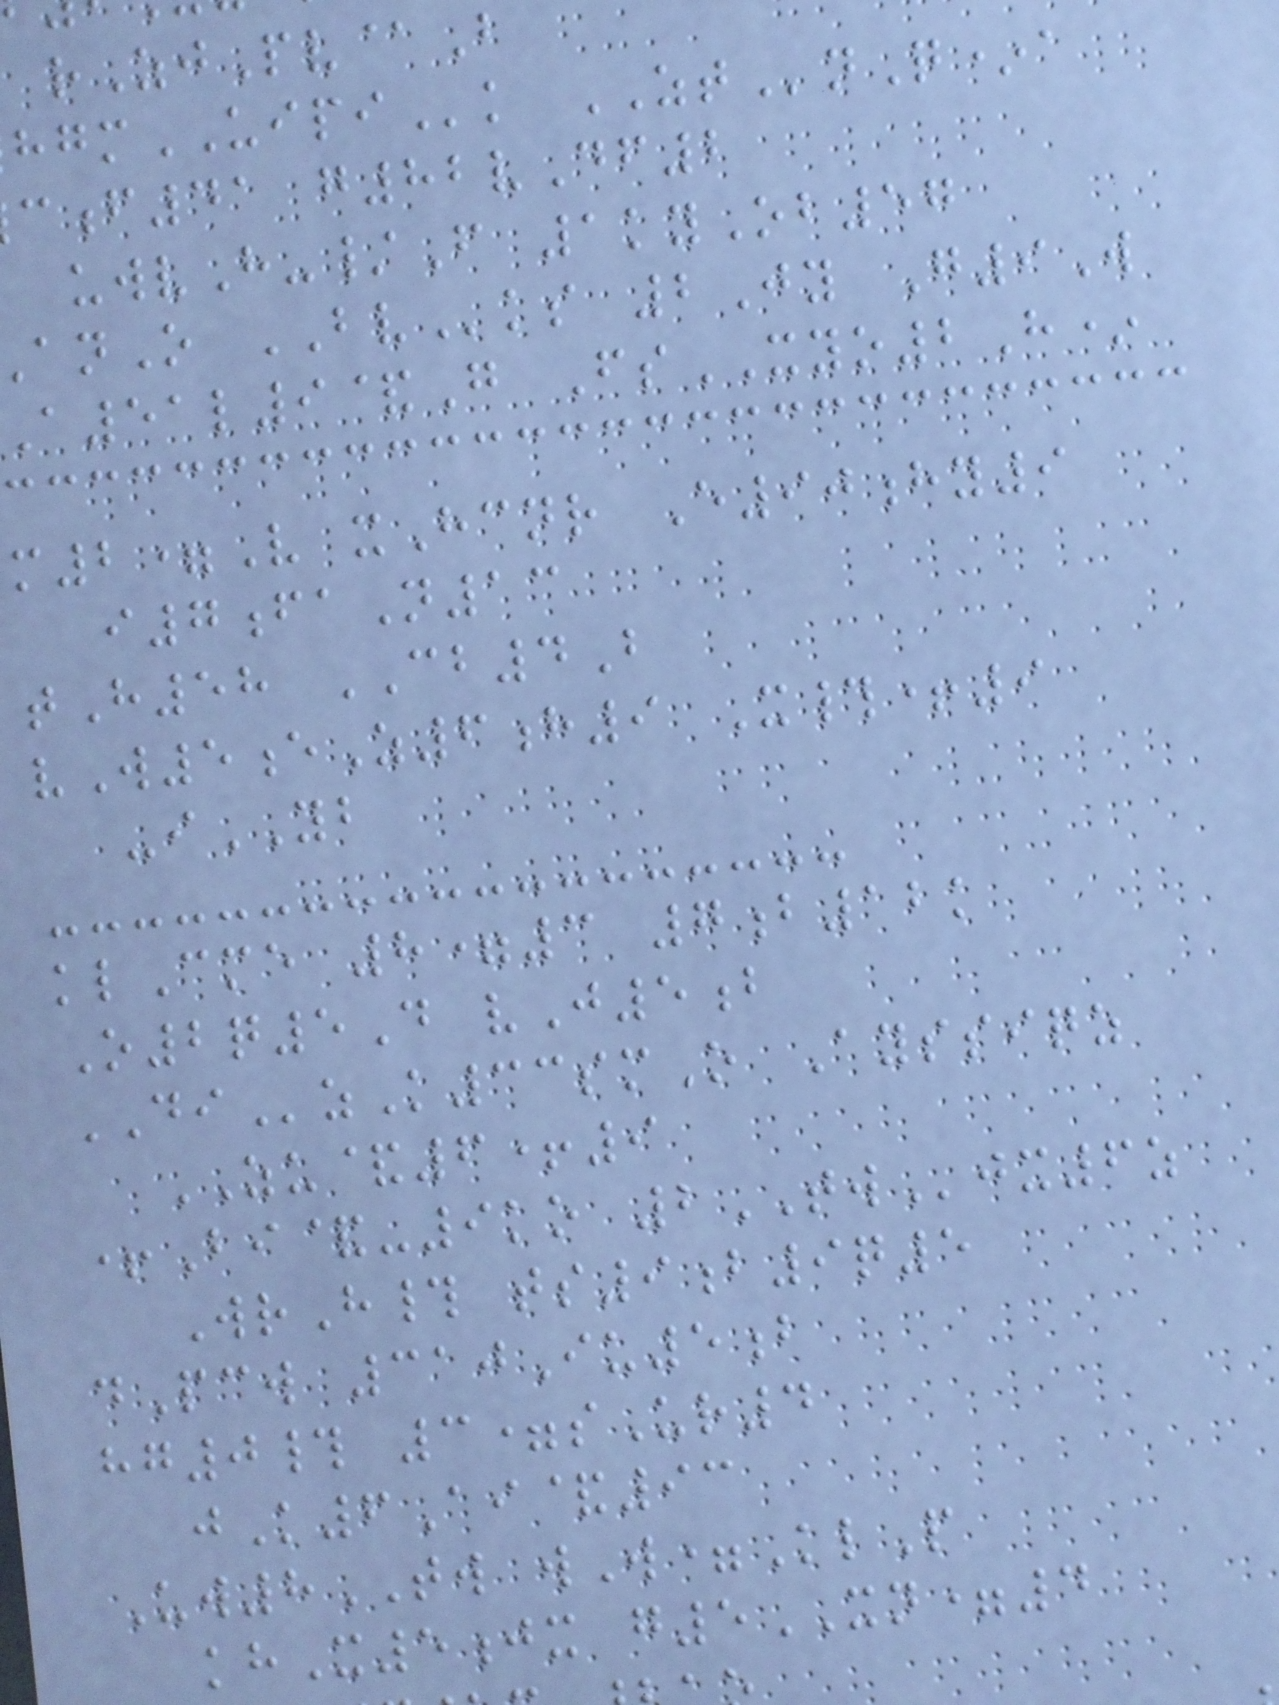rZjPv@B
mUIPIk ZTnQ*a
f41 g82vDf2
uwvH-/F 1kyOb57
nO BVks 2Jy G9W
51l9&G FsXYO2H*
m2=V xHcnr E90hy9
i7faN13
tH58 CB4B
vW5eZ6h9 X#+9
-iYB
klCme 8=3 7b12k
O2q5D vJ5b
DIzK33smO Ayssiqz
ZU&6+9
+Bi&-9ko 2TWjx6z
WrH# ts9b9q5
dPcw 310Iu5b
hg0# 3=sUr4
jK6Ai&93
Uw8TW wW=KlP
khX5jx g5XN=4
